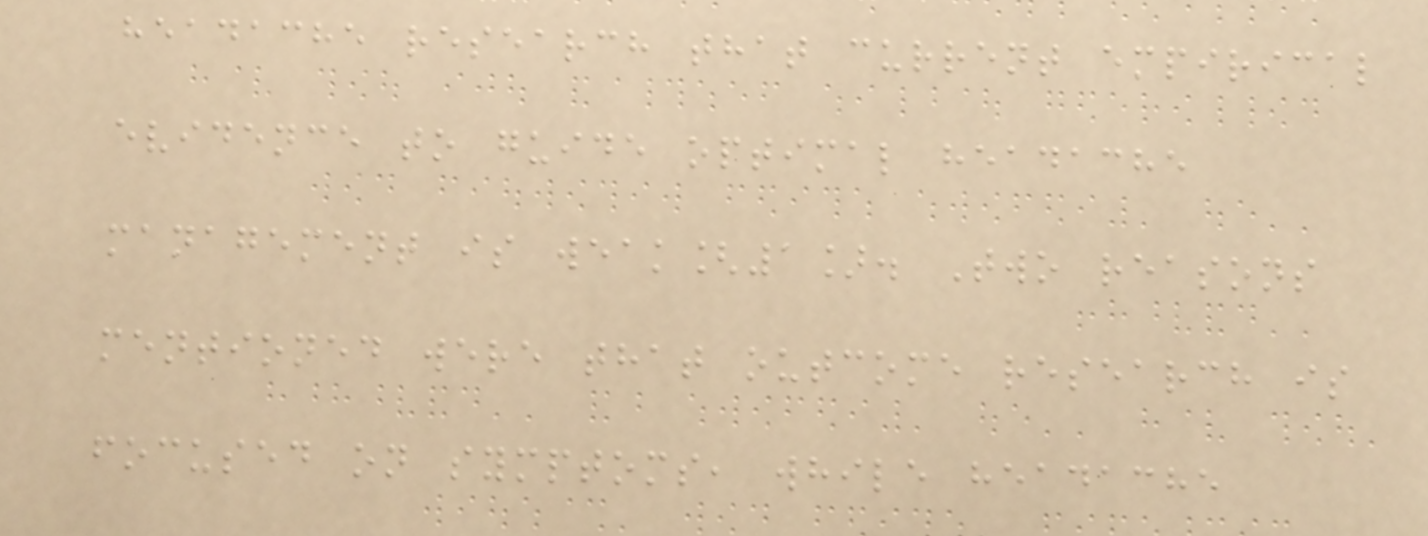headache research that current empirical
evidence to guide optimal headache
management is weak[1]. Two reasons
mentioned were that outcome research is
focused on symptoms, while headache
